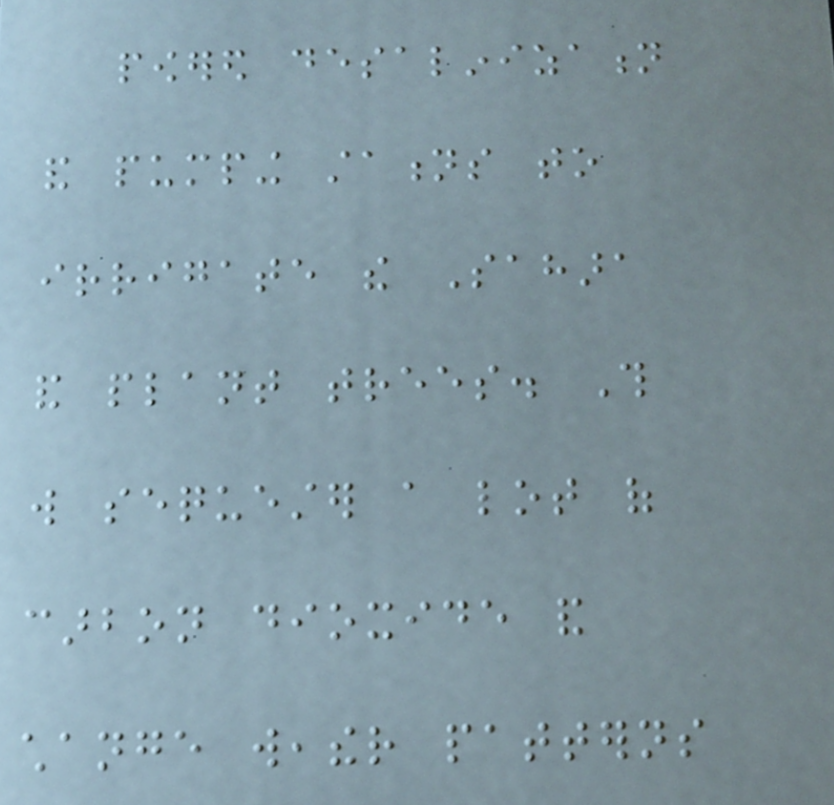powered desalinization
and pumping stations to
irrigate the Sahara
and plant trees. This
will sequester a lot of
carbon dioxide and
change weather patterns
